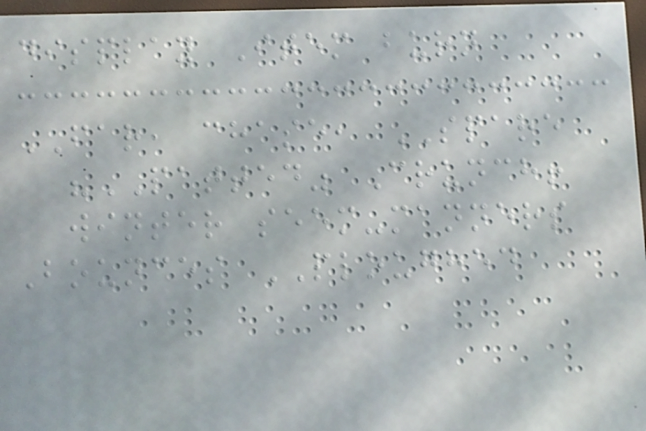display Item burn
FAR, chase, SPARE
"PATTED" Crunch!
winter seem-manners
Bounces PLOUGHED
